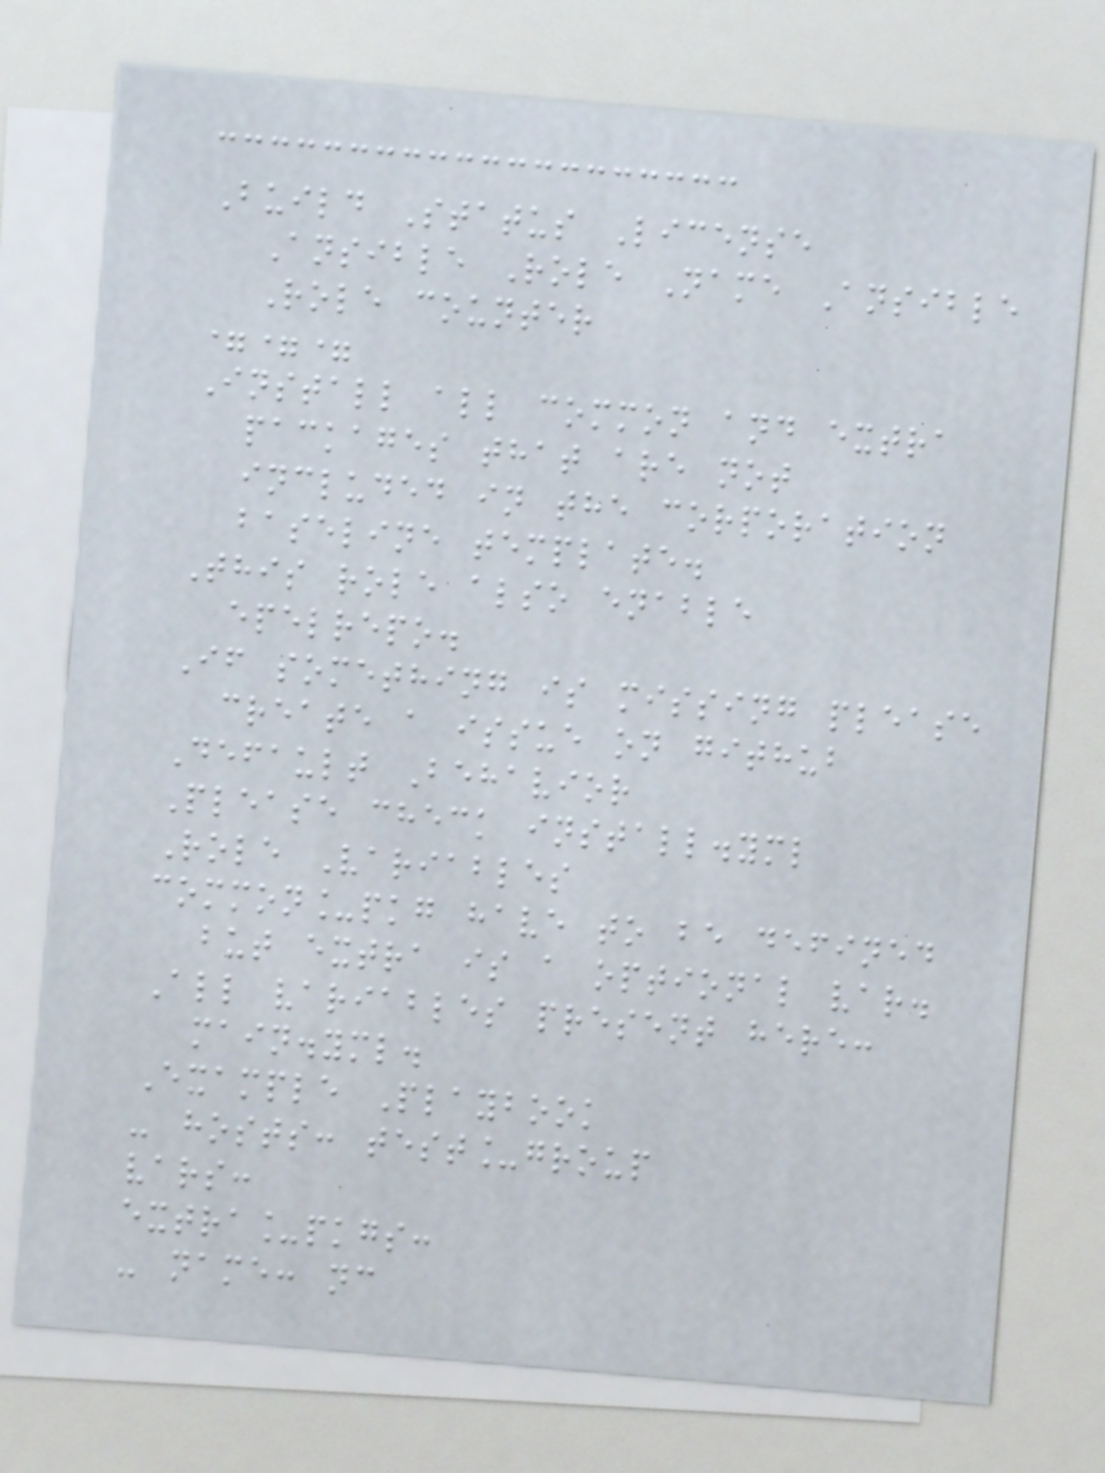Build Status License
Ansible Role Name Ansible
Role counter
===
Install all common and extra
packages that are not
included in the corporation
baseline template.
This role also enable
epelrepo.
If something is missing please
create a issue on github
Default Behavior
Please check install.yml
Role Variables
common_pkg have to be defined
but extra is a optional var.
All variables present here:
main.yml.
Example Playbook
- hosts: test_group
vars:
extra_pkgs:
- name: nc
